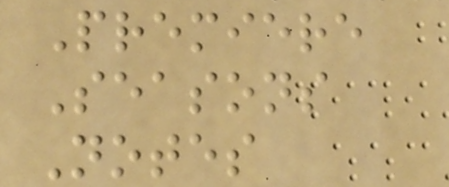Premiere
Seasons
Notes
